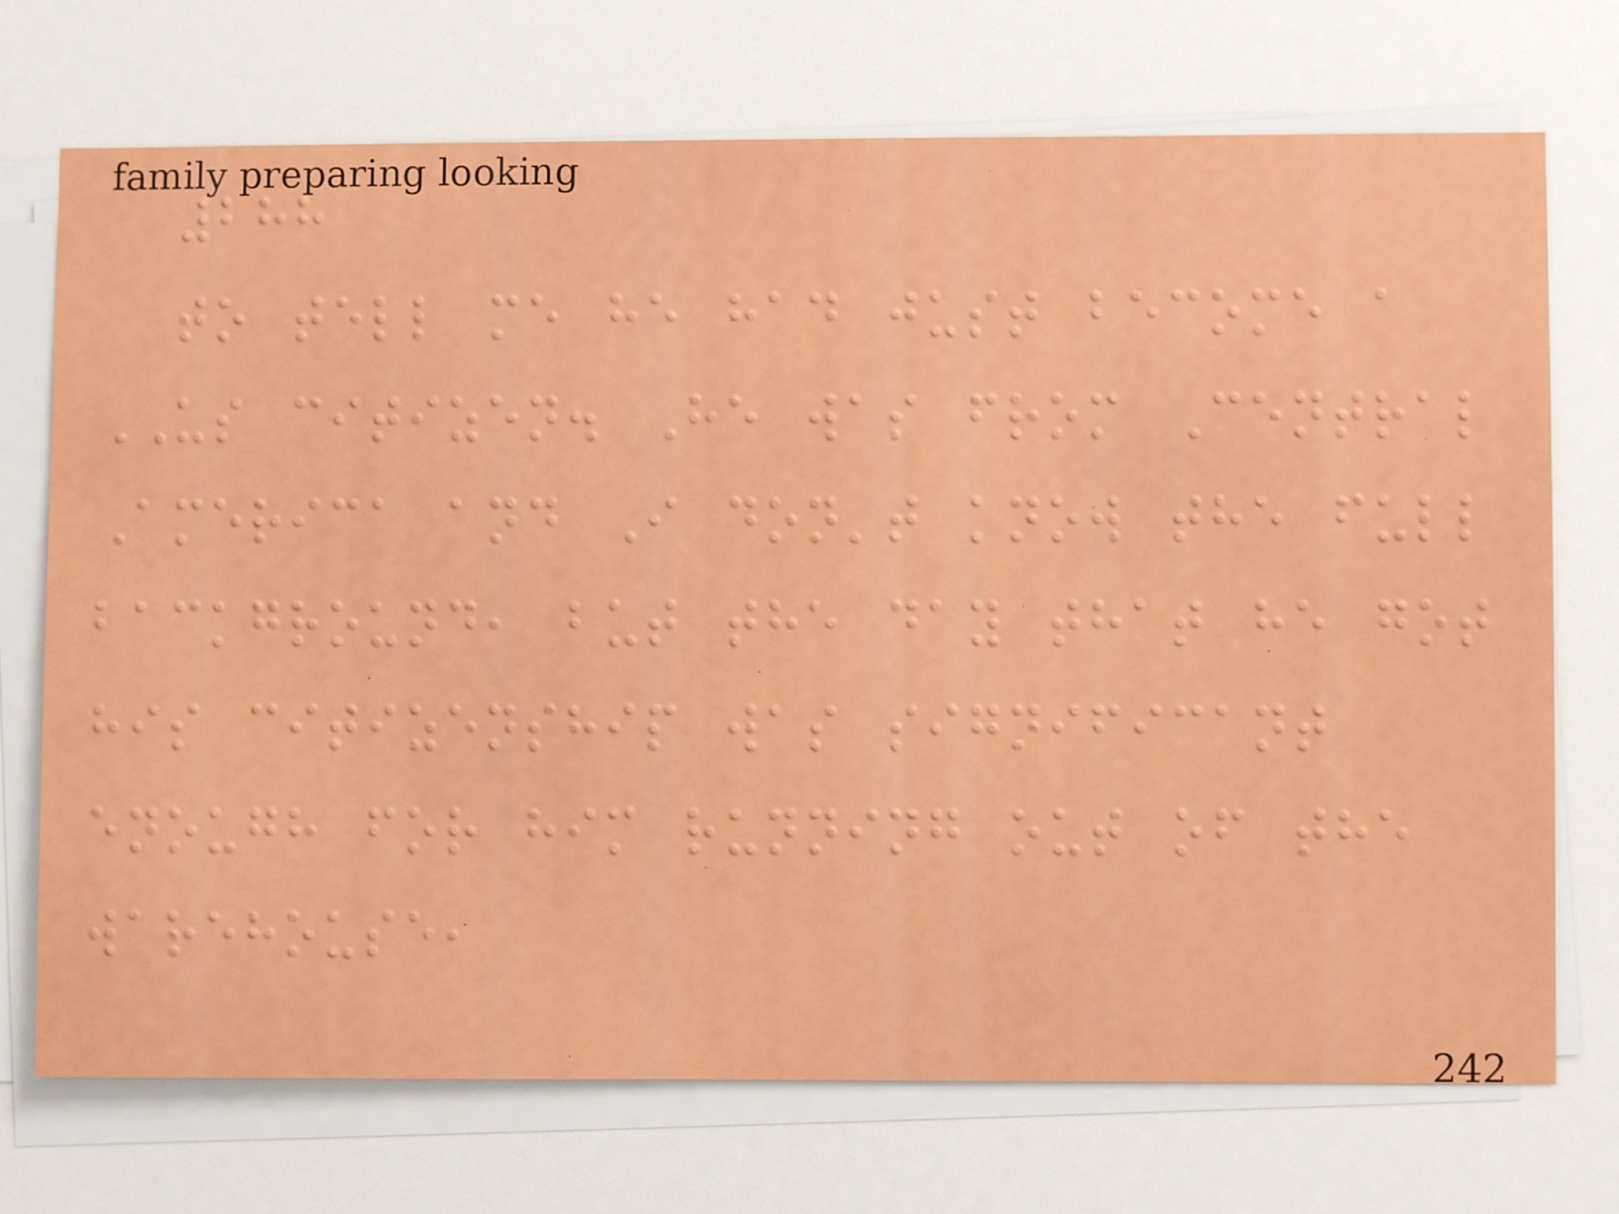288
to tell me he had just become a
US citizen. He was from Central
America and I don't know the full
background, but the day that he got
his citizenship was significant
enough for him running out of the
warehouse,
